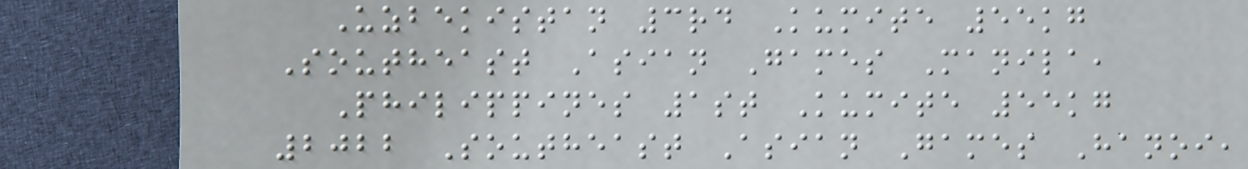Uzbekistan 3rd Kumite 55kg
Southeast Asian Games Manila,
Philippines 1st Kumite 55kg
2022 Southeast Asian Games Hanoi,
